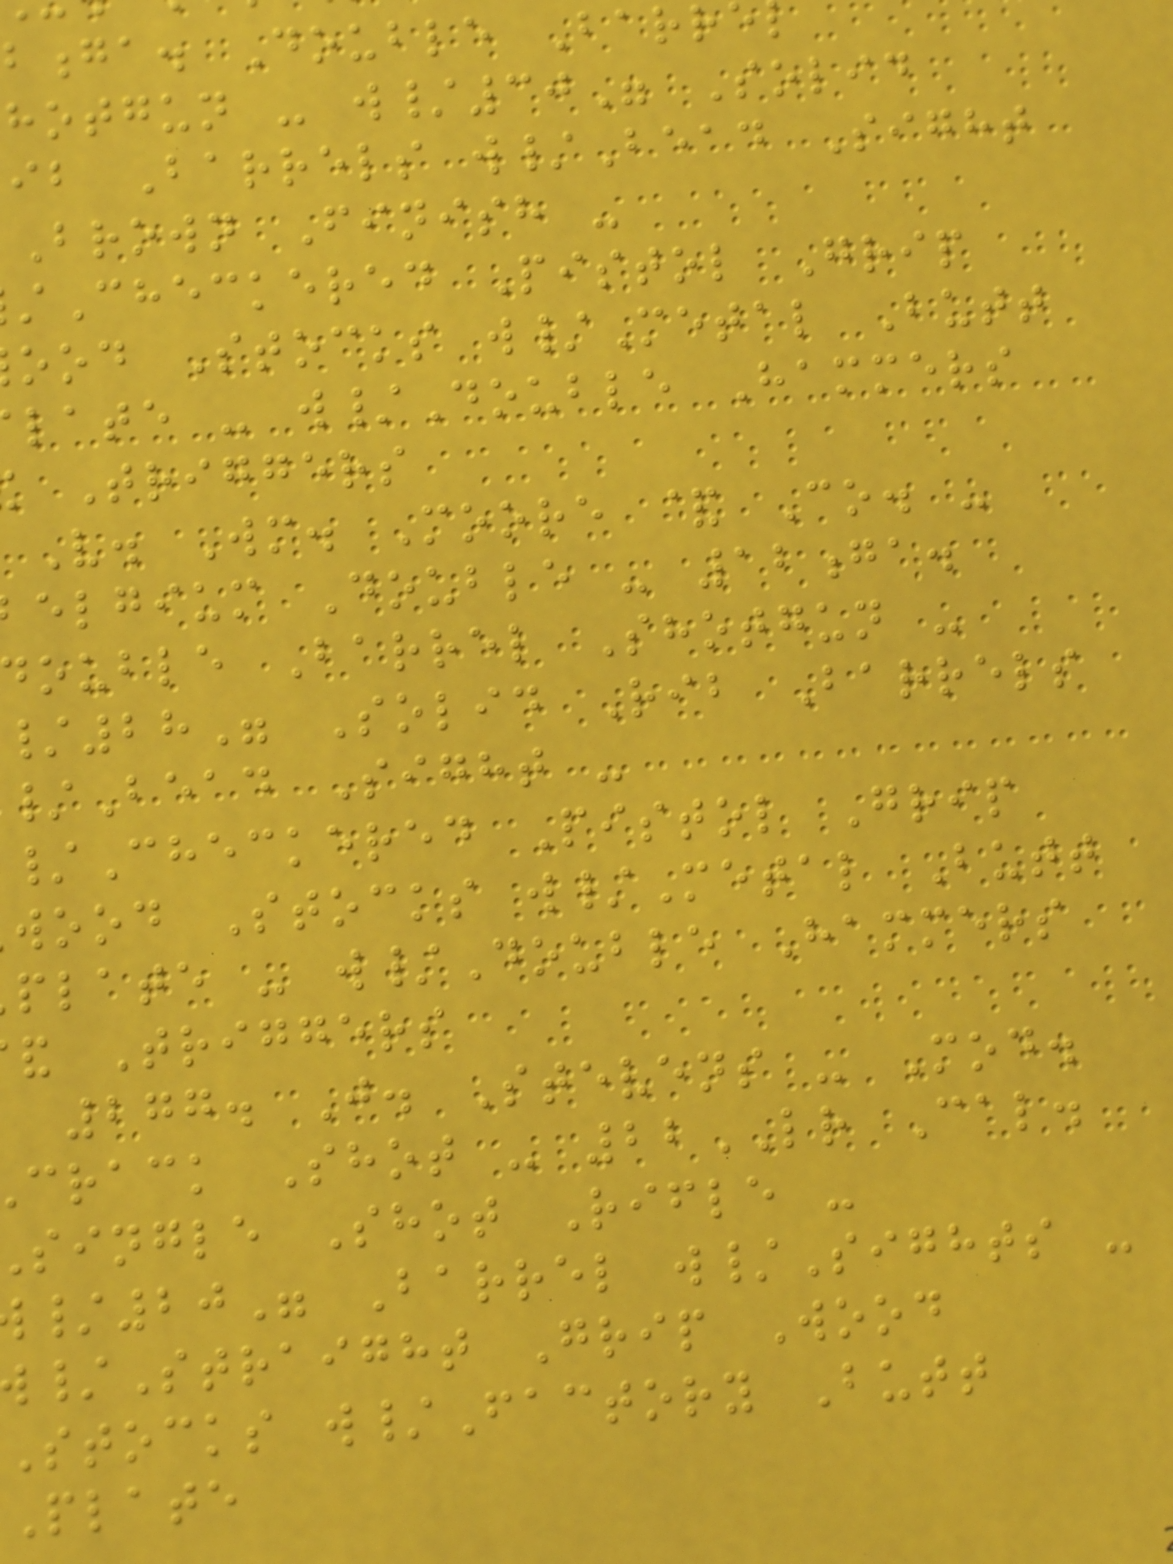ga. Double Barr
hotgun - w/30" Solid
ib Barrels w/Bead Sight
Brown Finish -
Checkered Pistol Grip
ood Stocks w/Metal Butt
late - w/Double Hammers
Triggers
V. Wm. Moore & Co. -
elgium Double - 12ga.
ouble Barrel Shotgun -
/28" Solid Rib Barrels
/Bead Sight -
/Checkered Pistol Grip
wood Stocks w/Metal Butt
plate - w/Double Hammers
Triggers
277. J. Stevens - Mod.
crack Shot - 22LR Cal.
single Shot Rifle -
/20" Barrel w/Sights -
/Straight Grip Wood
Stocks w/Factory Butt
Plate
